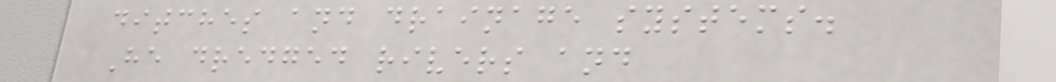ditches and drainage systems.
He dredged rivers and
